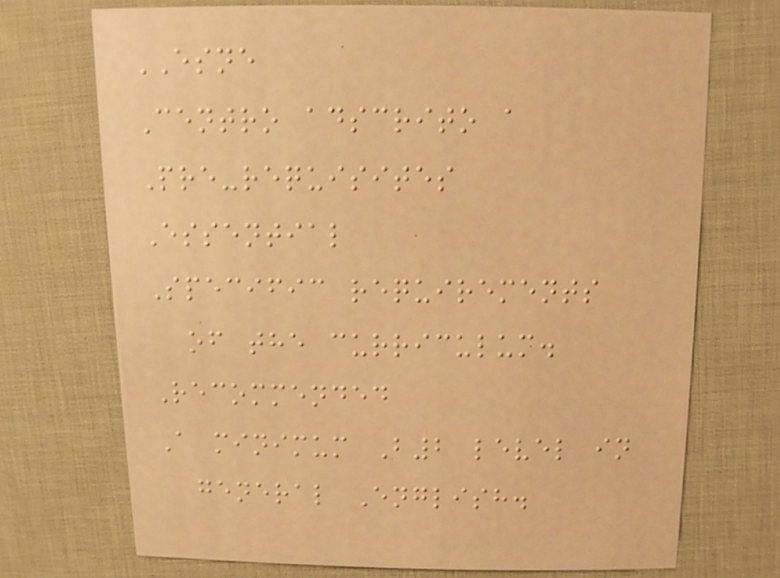ESNE
Centro adscrito a
Pre-requisites
Essential
Specific requirements
of the curriculum.
Recommended
A minimum B2 level in
general English.
